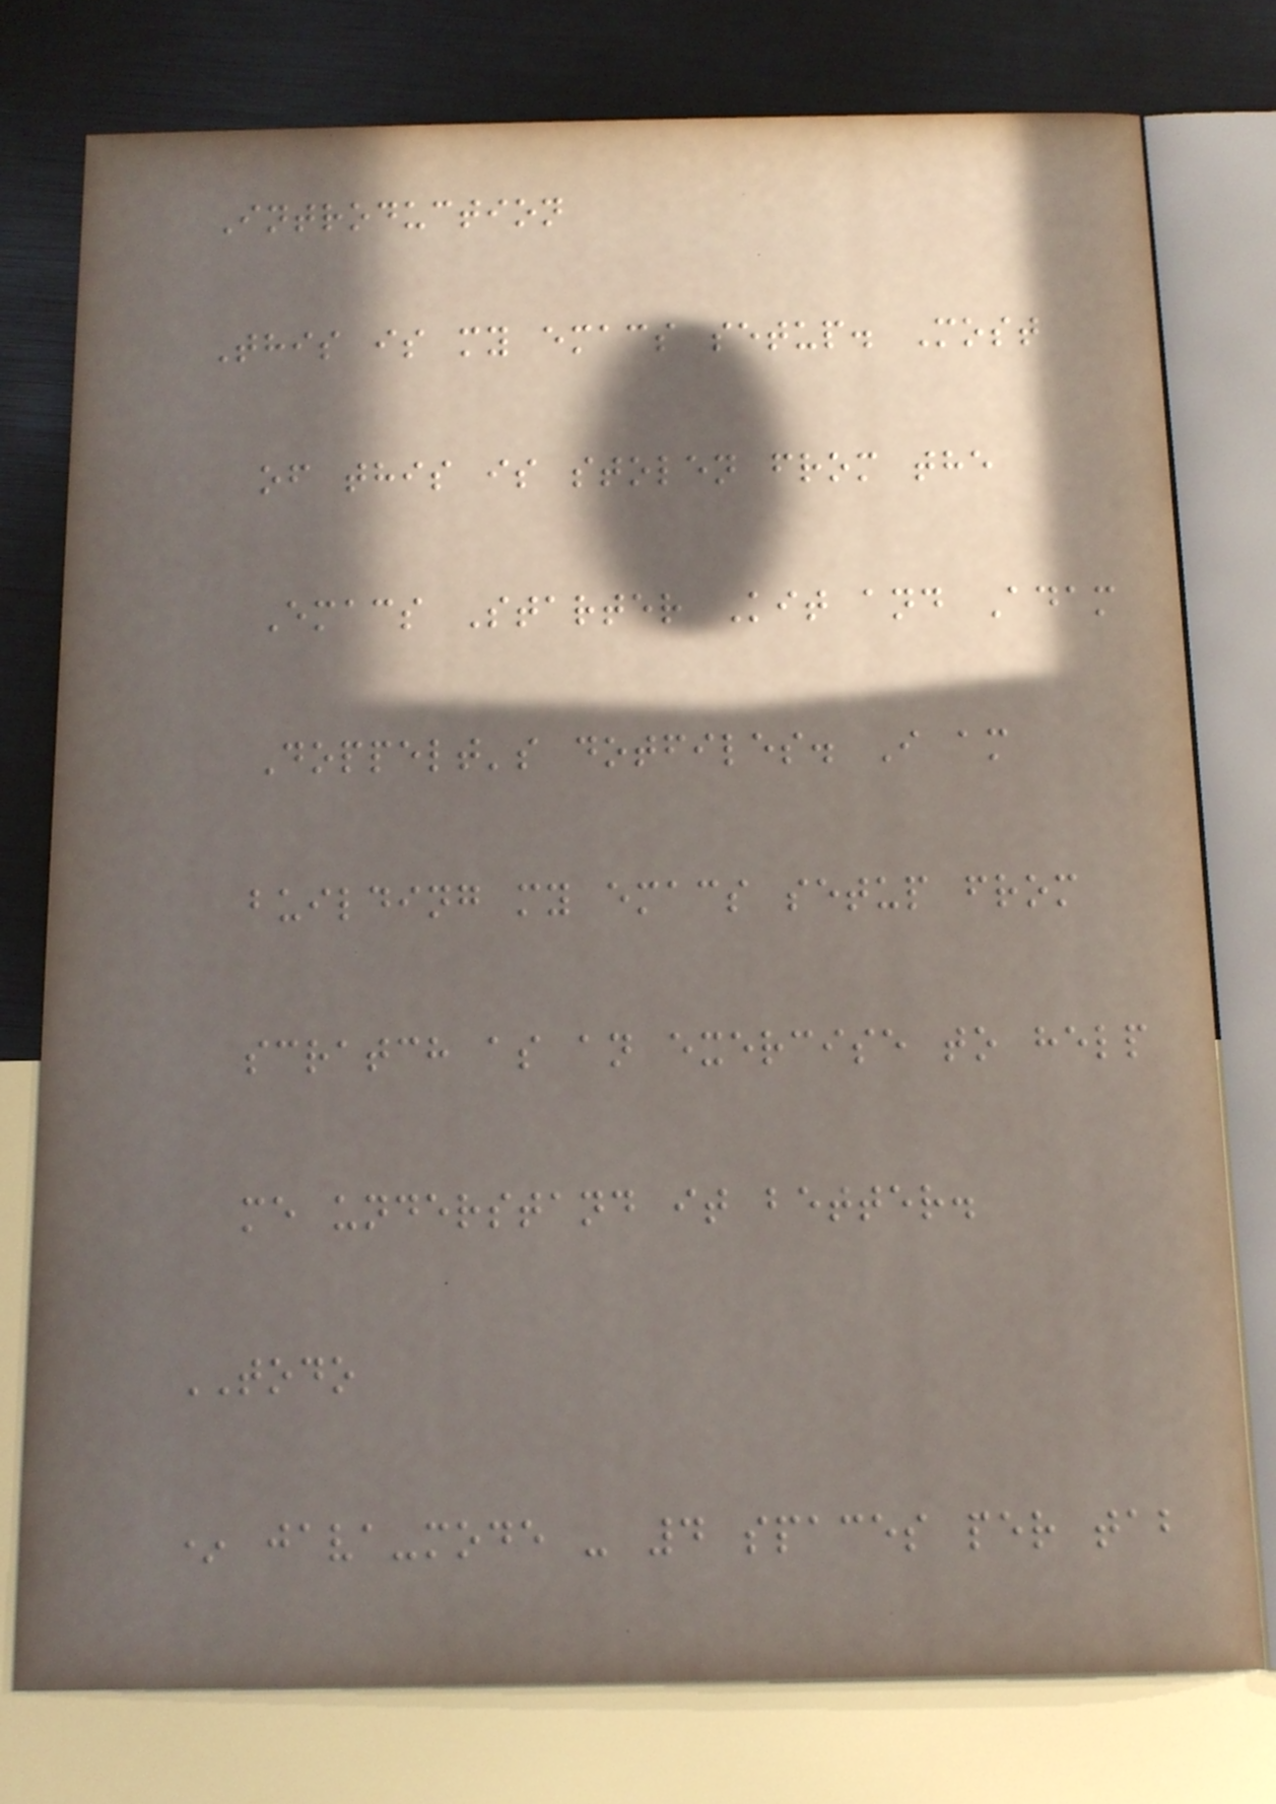Introduction
This is my emacs setup. Most
of this is stolen from the
Emacs Starter Kit and Adam
Doppelt's dotfiles. I am
building my emacs setup from
scratch as an exercise to help
me understand it better.
TODO
* java-mode - 4 spaces per tab
